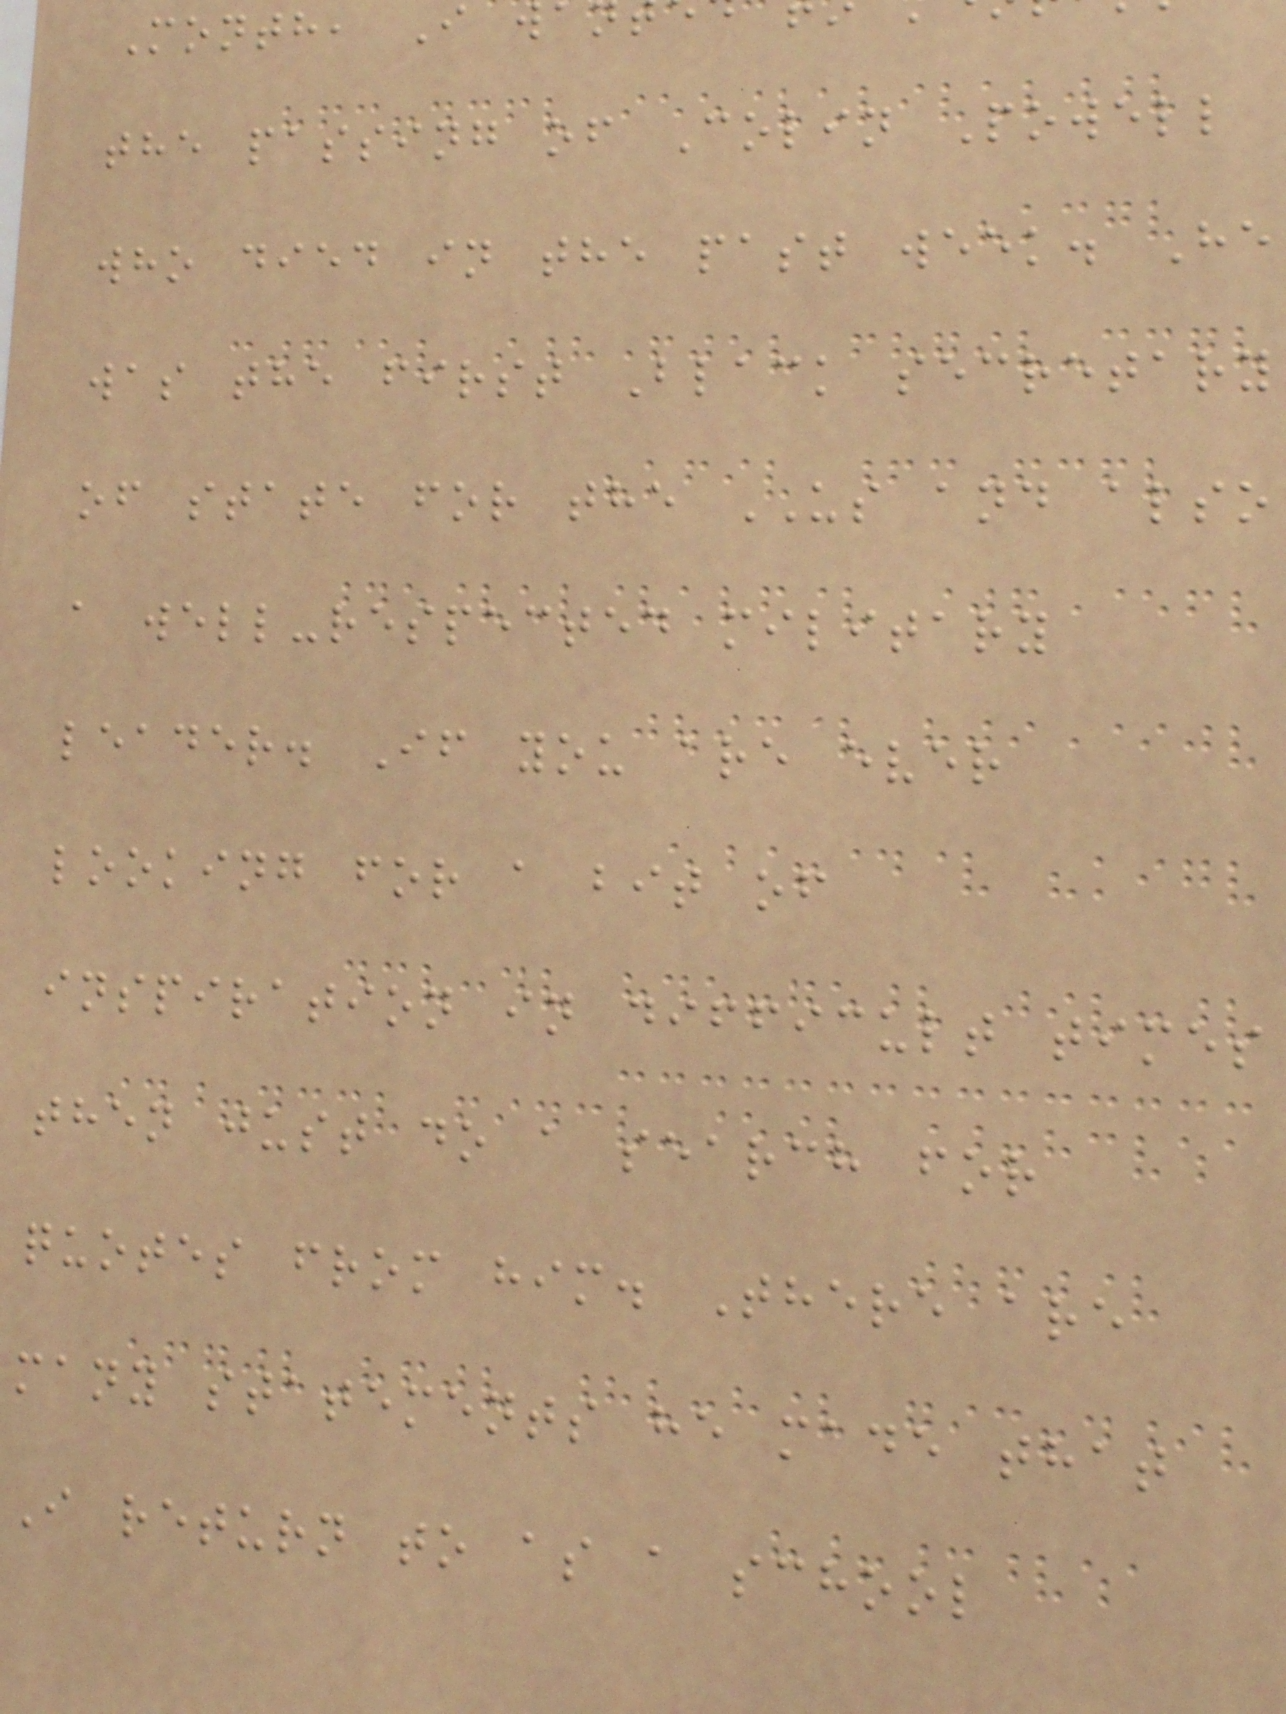Month, I w
the passing of Colin Powell
who died in the past week. He
was the first Black secretary
of state for the US and also
a well-respected military
leader. If you are ever
looking for a bit of
inspiration in difficult times
then just do a search for
quotes from him. There are
many statements he made that
I return to as a school
